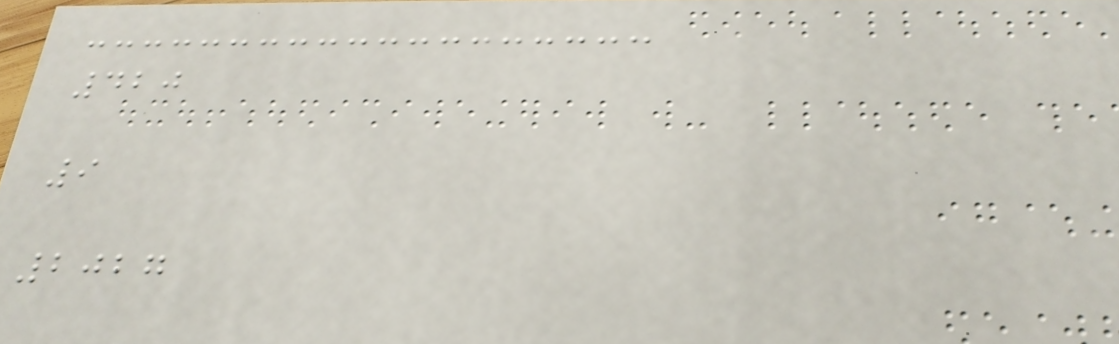420
9
2027
